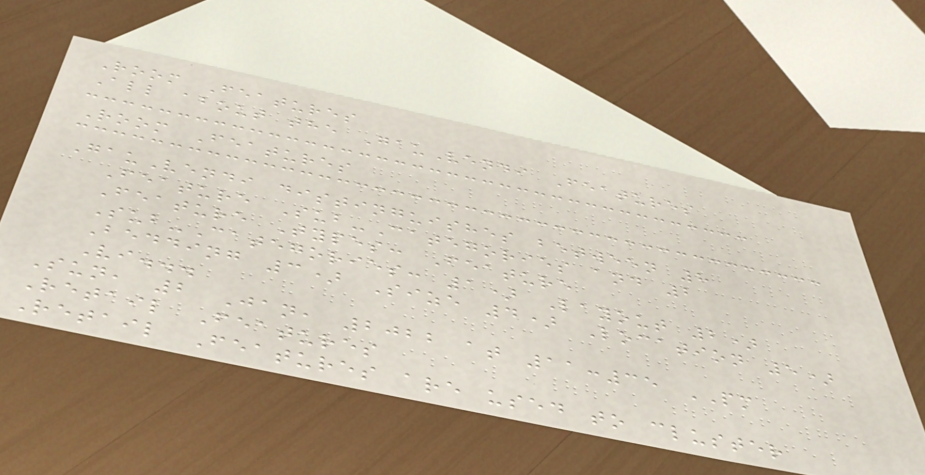Room Features
All about the GauVendi Features
Room Features
GauVendi distinguishes between 8
Feature Sub-Categories and 2
Feature Types: Feature
Sub-Categories: 1) Layout 2)
Bedding 3) Size 4) Location 5)
Vi...
Sun, 2 Jan, 2022 at 11:35 PM
Retail Features
Retail Features are used to cluster
